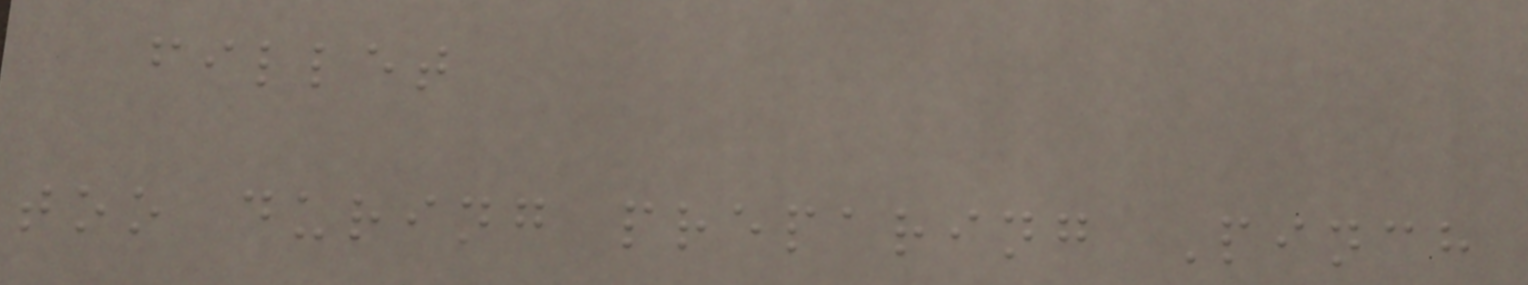fillet
too during preparing Pinch
